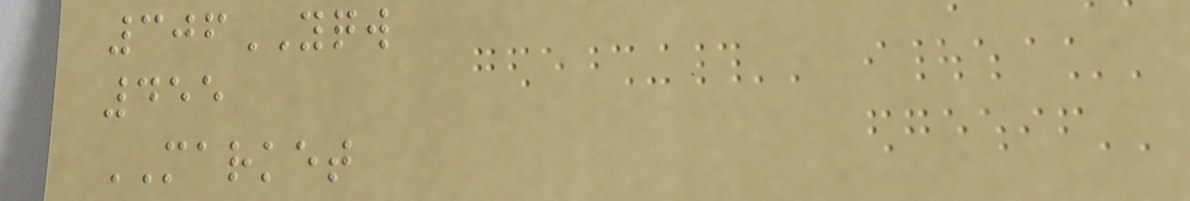306YQW
455
MARKET
